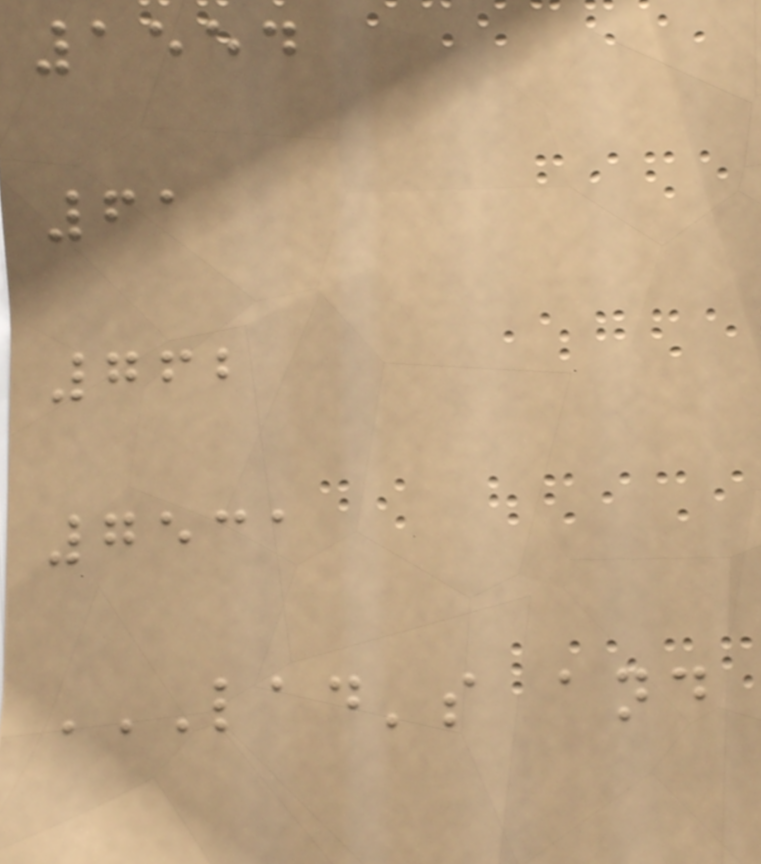1554
61
762
7531
LAD'S AND
